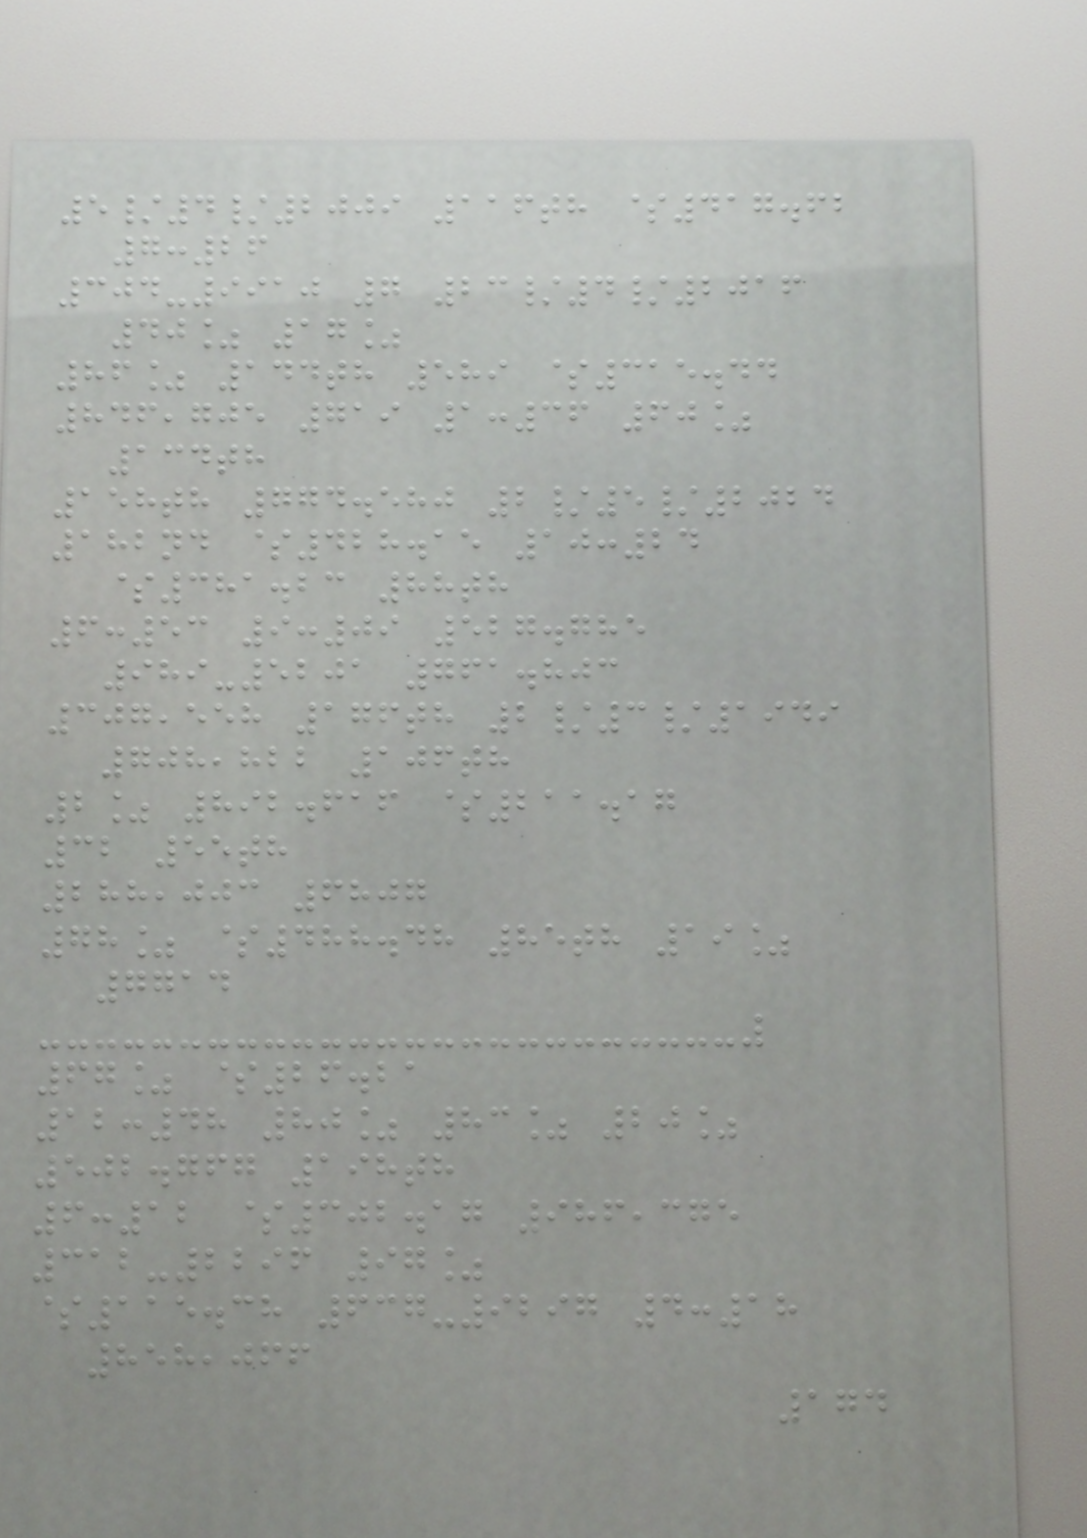5/4/2009 116th $417.62
7:26
304-9910 7 23/4/2016
40% 17%
86% 144th 589 $315.44
846,705 719 1:36 60%
134th
158th 774.580 2/5/2024
182nd $428.15 10:24
$381.23 88th
6:53 9:09 527.785
989-5201 761.803
307,558 176th 2/3/1949
708,822 106th
2% 892.616 $211.17
32 55th
288,003 6807
78% $488.48 85th 19%
7714
67% $26.21
12:48 80% 83% 20%
502.767 198th
6:12 $302.17 986,375
312-2296 97%
$115.38 637-9297 4:18
858,066
174
